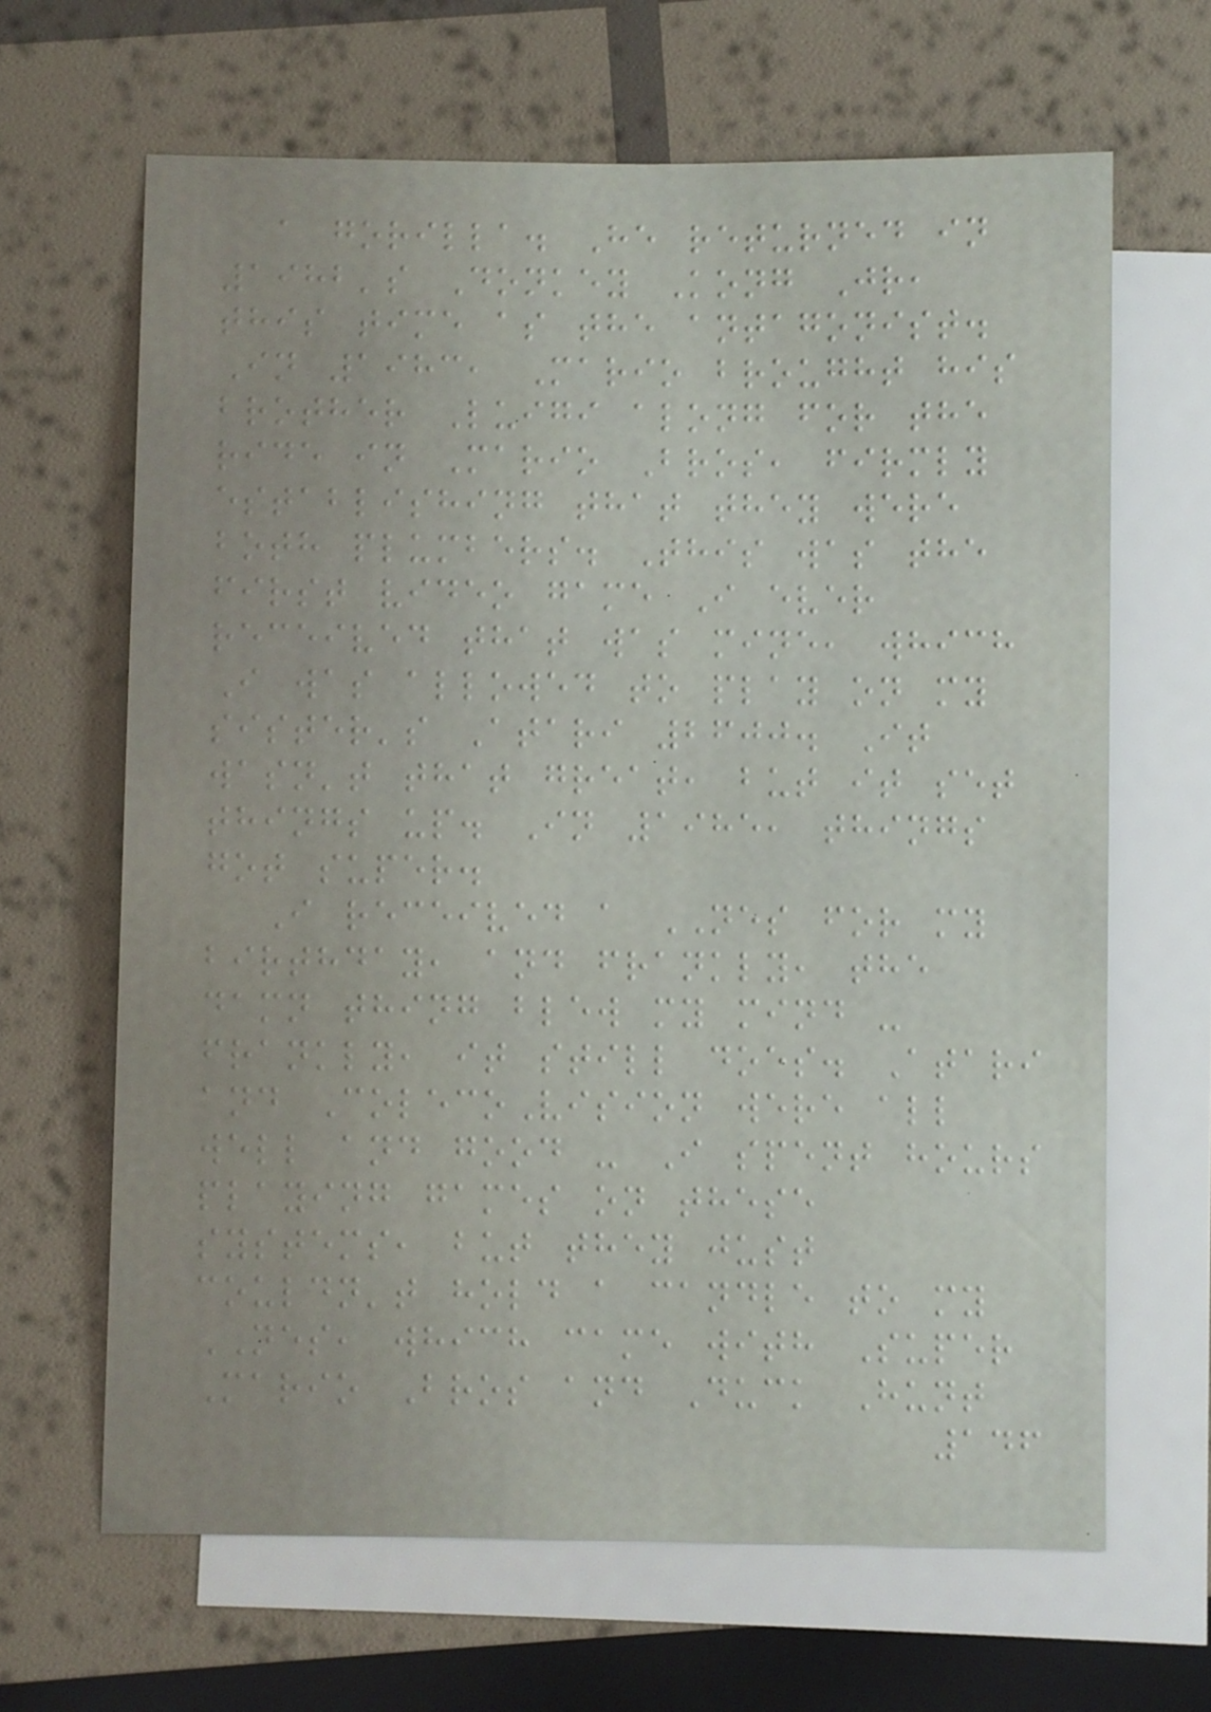a gorilla. He returned in
1982's Donkey Kong Jr,
this time as the antagonist.
In 1983, Mario brought his
brother Luigi along for the
ride in Mario Bros, firmly
establishing that they were
both plumbers. This was the
first video game I ever
received that was mine, which
I was allowed to play on my
sister's Atari 2600. It
wasn't that great, but it set
things up. In 1985, things
got super.
I received a NES for my
birthday, and frankly, the
damn thing blew my mind -
frankly, it still does. Atari
and ColecoVision were all
well and good - I spent hours
playing games on these
systems, but they just
couldn't hold a candle to my
NES, which came with Super
Mario Bros and Duck Hunt
146
